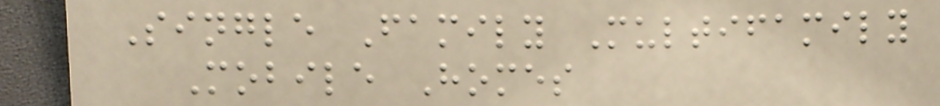Single Family Multifamily
Mobile Homes
